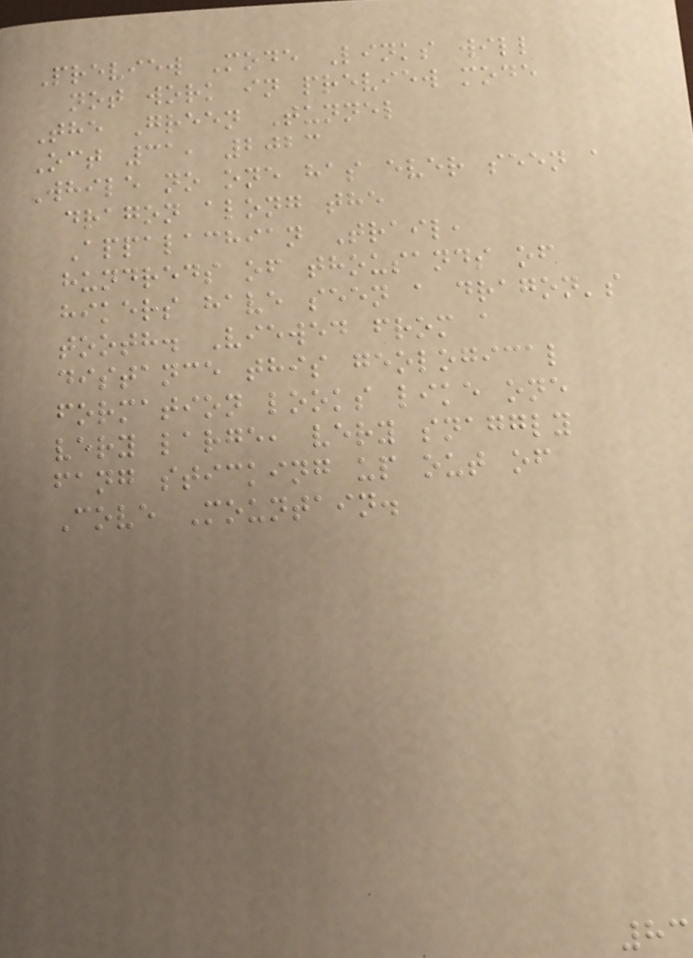Preview Mode Links will
not work in preview mode
The Green Tunnel
Oct 31, 2023
While no one has ever seen a
dragon along the
Appalachian Trail,
hundreds of thousands of
hikers have seen a dragon's
tooth. Viewed from a
distance this geological
formation looks like one
very large, very snaggly
fang sticking up out of
Cove Mountain.
83
